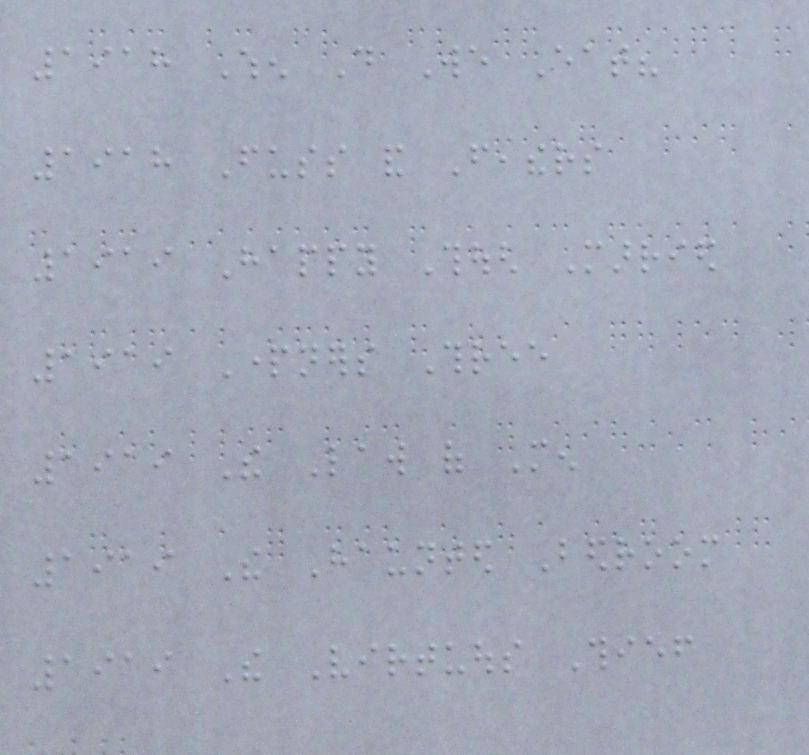1918 When Do We Eat?
1918 Fuss and Feathers
1919 Happy Though Married
1919 Partners Three
1919 The Law of Men
1919 The Haunted Bedroom
1919 The Virtuous Thief
